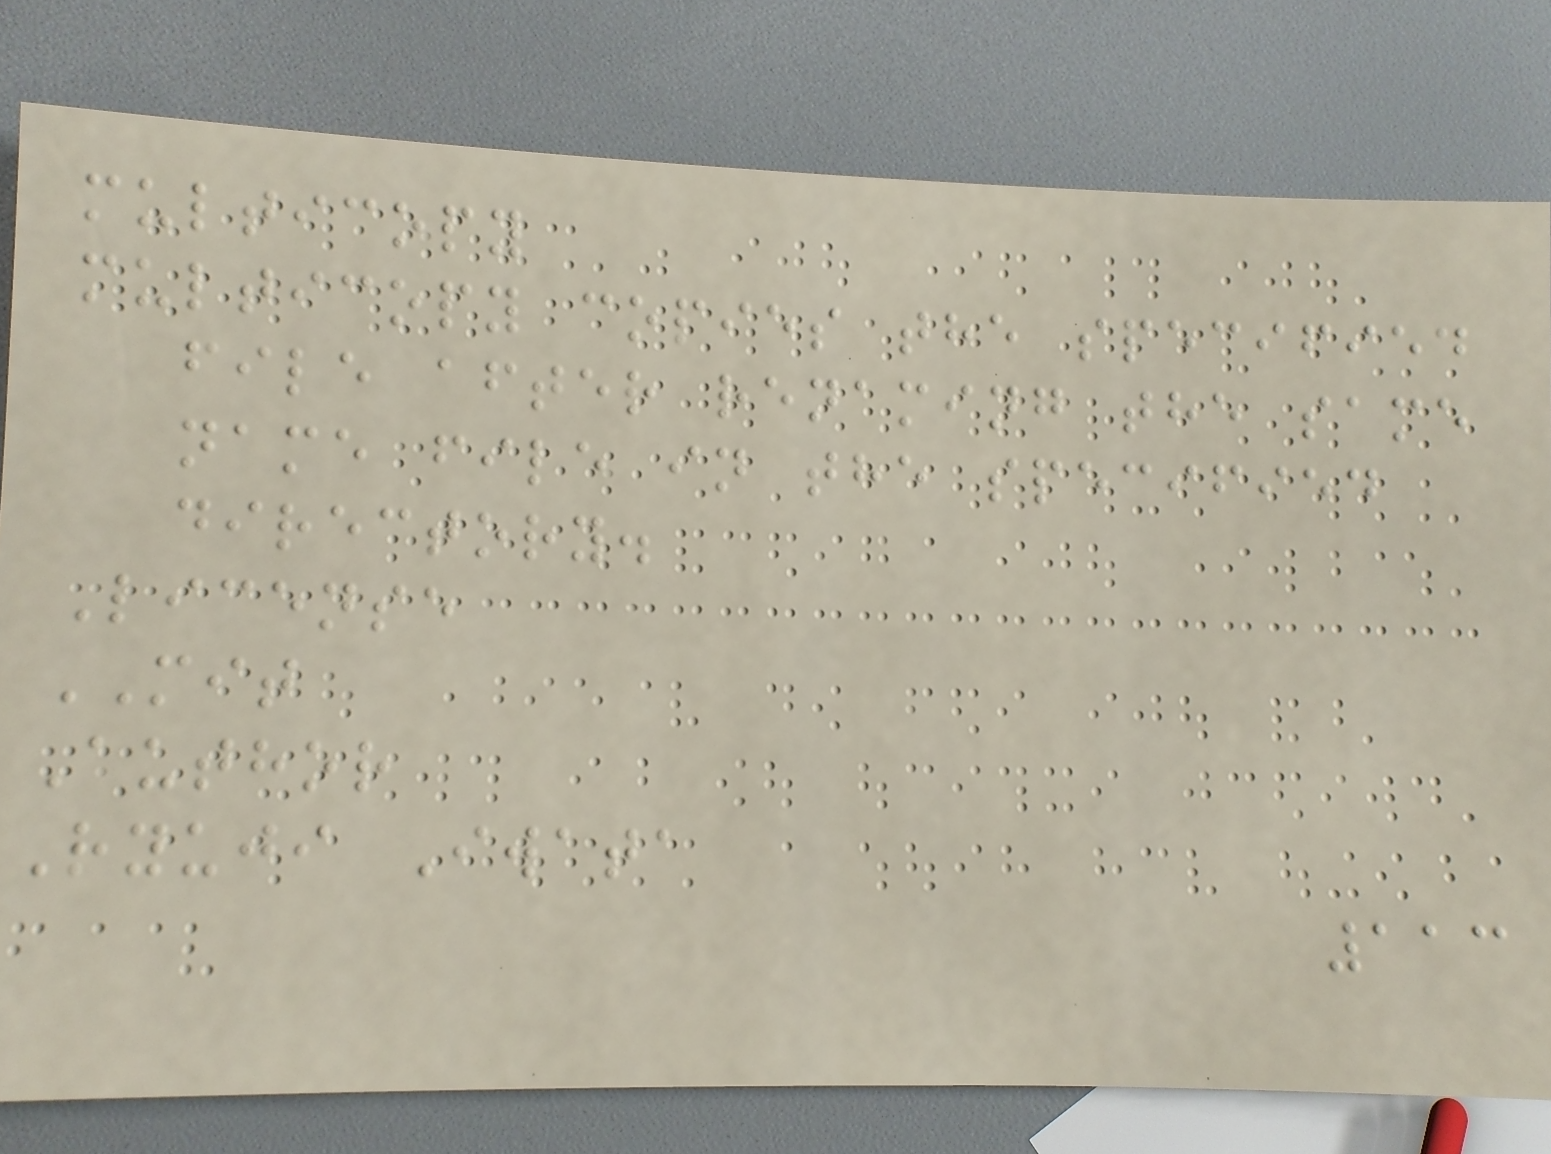multicopy
multicopy copies the specified
file after renaming the same
name file in the specified
directory.
License
MIT
Author
Ryuji Iwata
113
